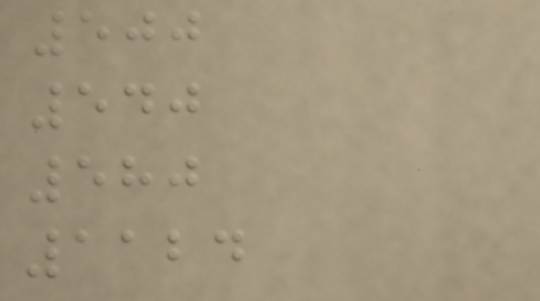500
540
580
1124
